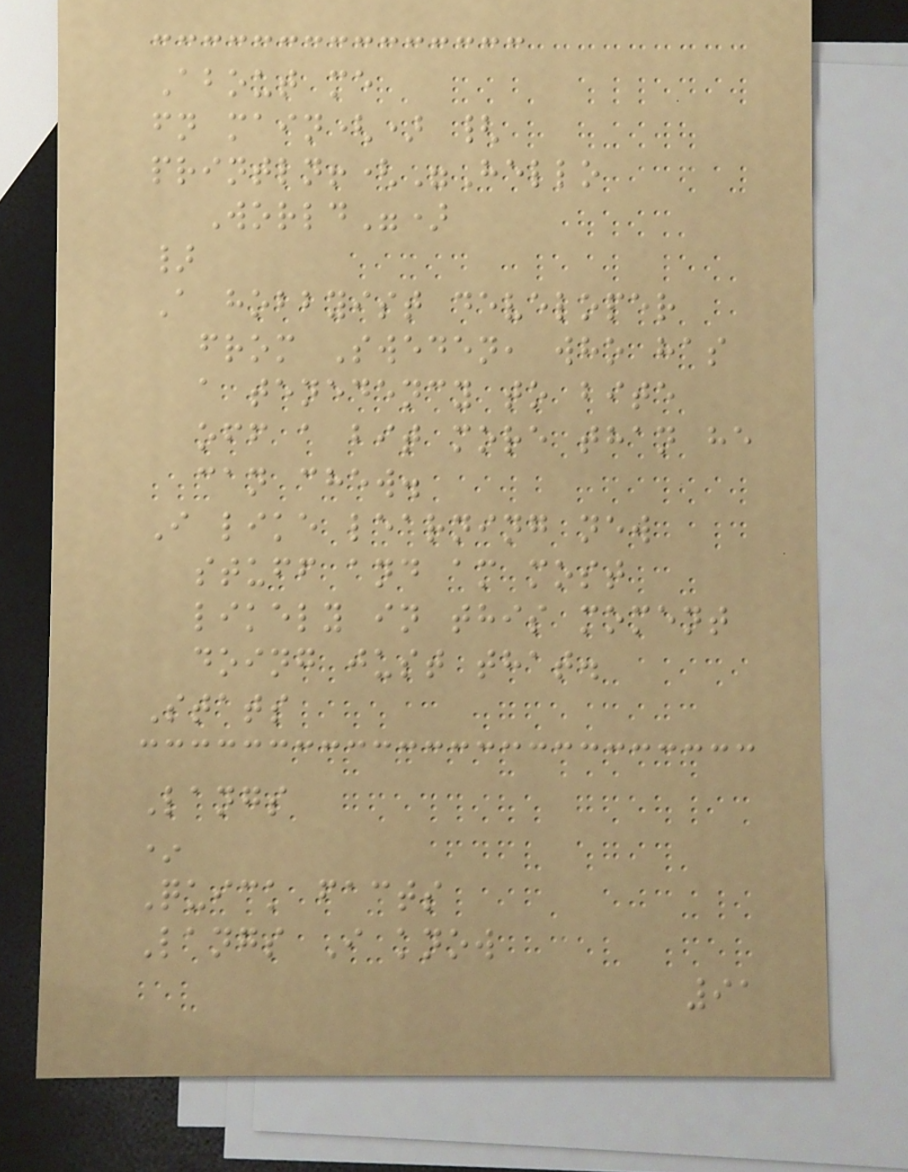About me
fn main() {
println!("Hello
World")
}
A hobbyist developer
from Sweden, who has
a tenedency to bite
off a bit more than he
can chew.
I like learning new
stuff and am most
likely in this moment
doing just that.
Stats
Langs
*
Quick facts
Langs I know
91
